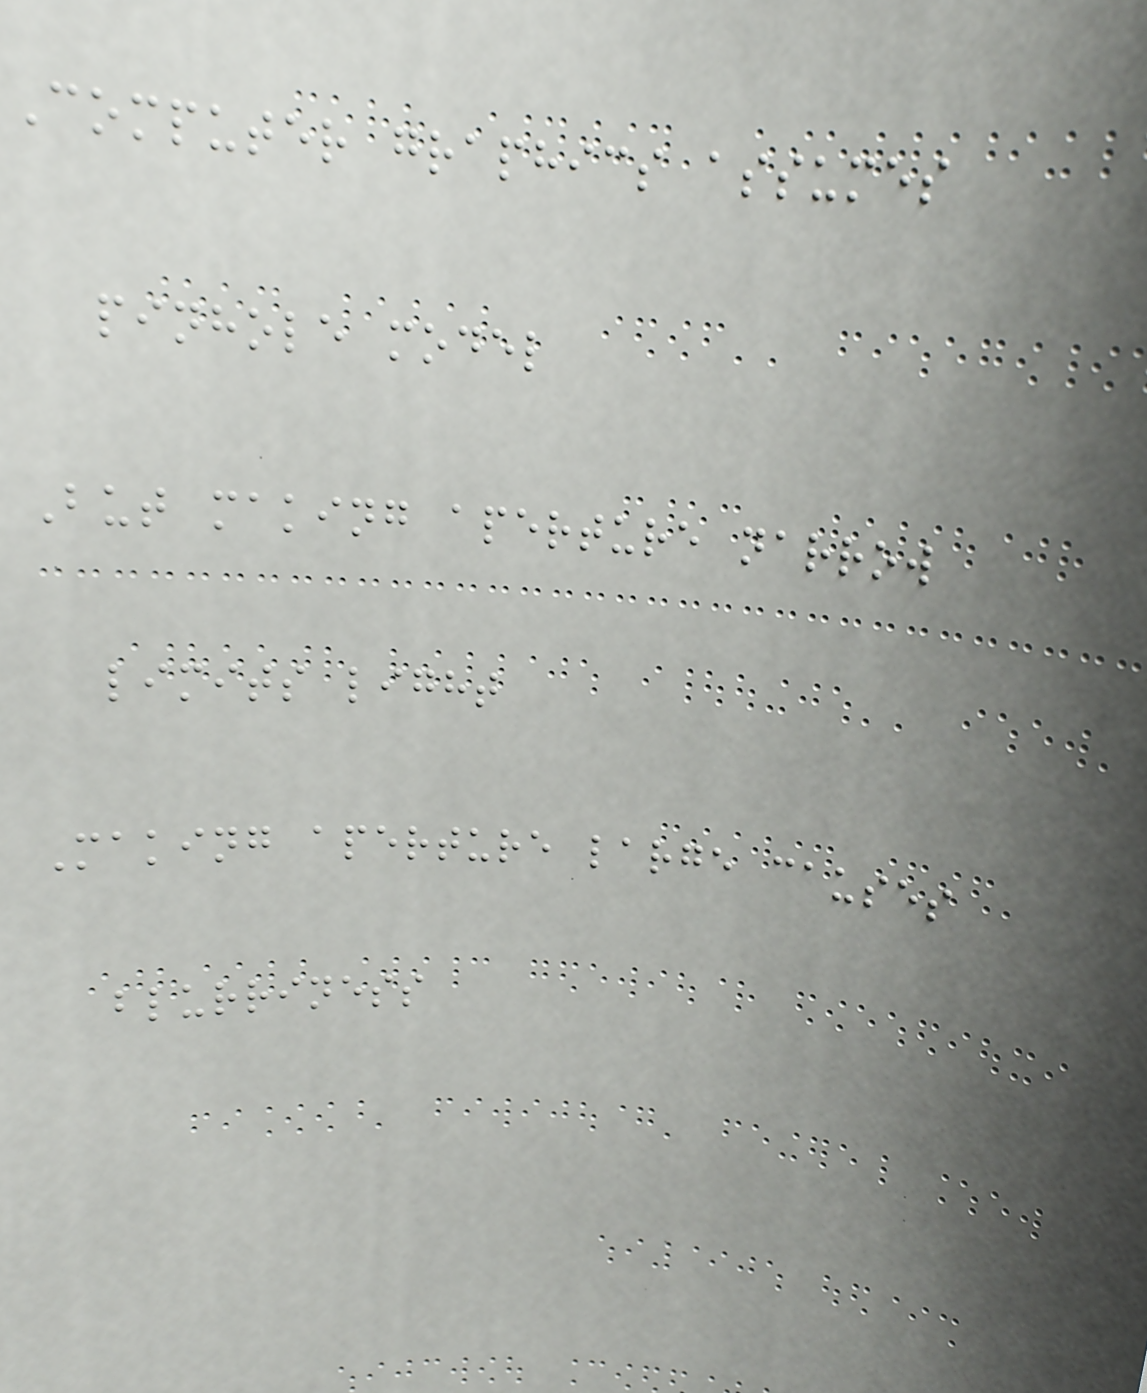Computer graphics assumes
pinhole model
But making aperture narrow
limits light
Making aperture large causes
blurriness
